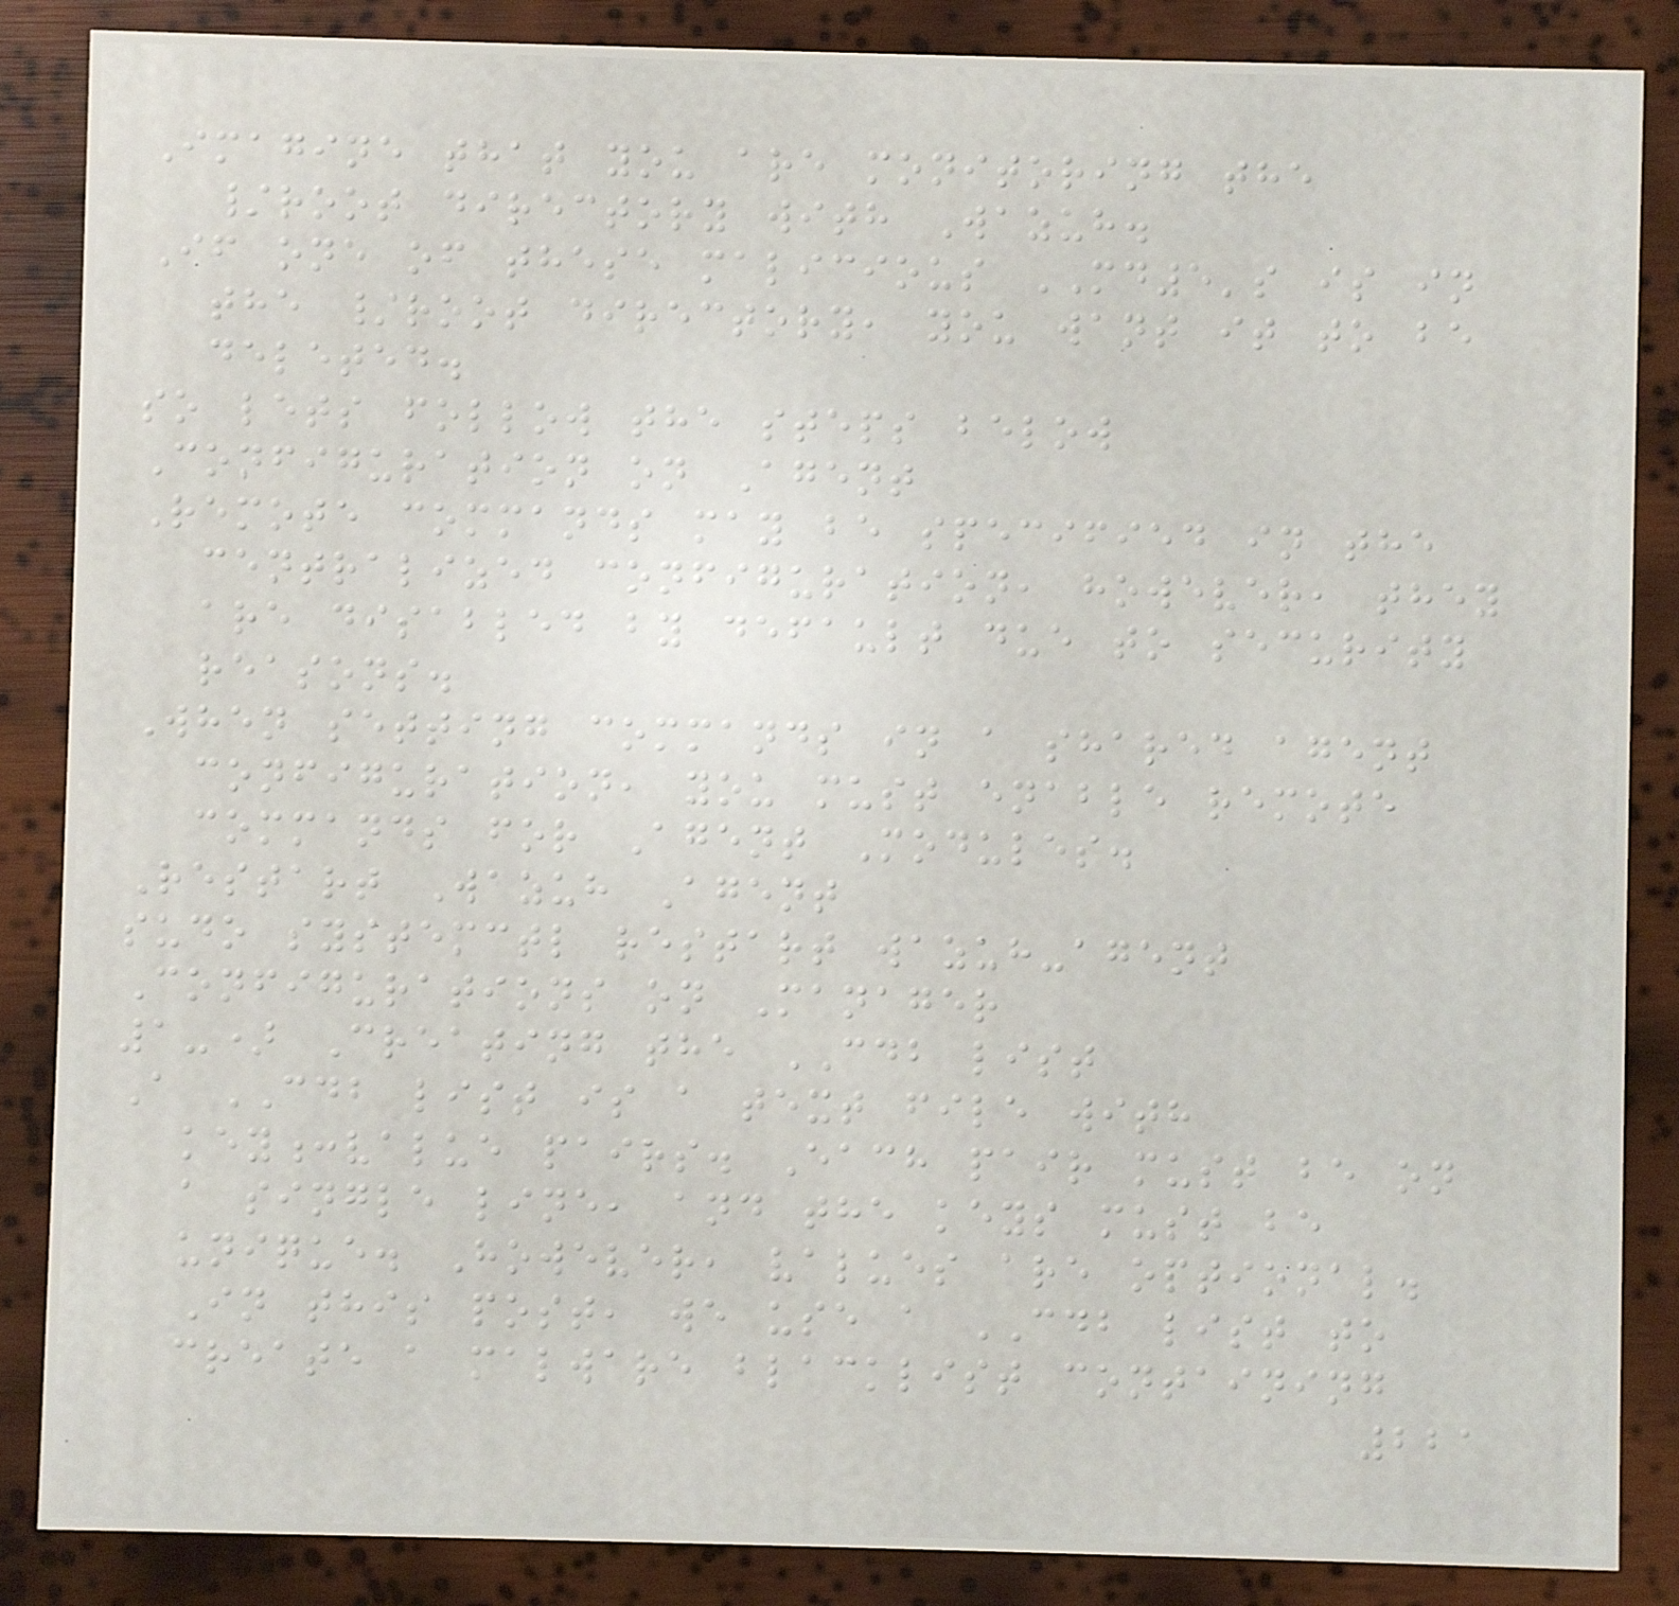Imagine that you are monitoring the
/root directory with Wazuh.
If one of these malicious MD5's is in
the /root directory, you want it to be
deleted.
so lets follow the steps below
Configuration on Agent
Remote commands may be specified in the
centralized configuration, however, they
are disabled by default due to security
reasons.
When setting commands in a shared agent
configuration, you must enable remote
commands for Agent Modules.
Restart Wazuh Agent
sudo systemctl restart wazuh-agent
Configurations on Manager
1-) Creating the CDB list
A CDB list is a text file with
key:value pairs. Each pair must be on
a single line, and the keys must be
unique. However, values are optional.
In this post, we use a CDB list to
create a malware blacklist containing
221
